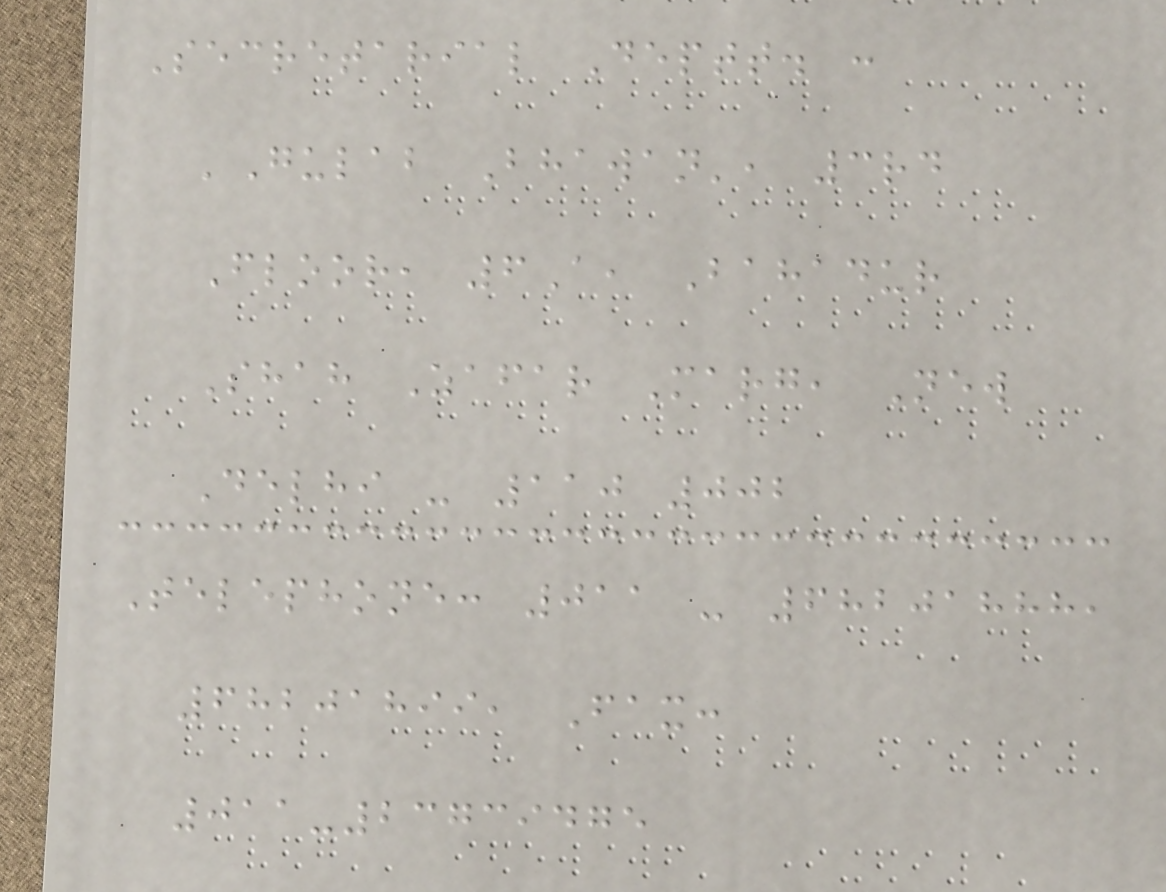Secretarial Deptt. :
'Gulab Bhawan', 3rd
Floor, 6A, Bahadur
Shah Zafar Marg, New
Delhi - 110 002
Telephone: 011 - 68201888,
68201899, Fax:
011-23739475
